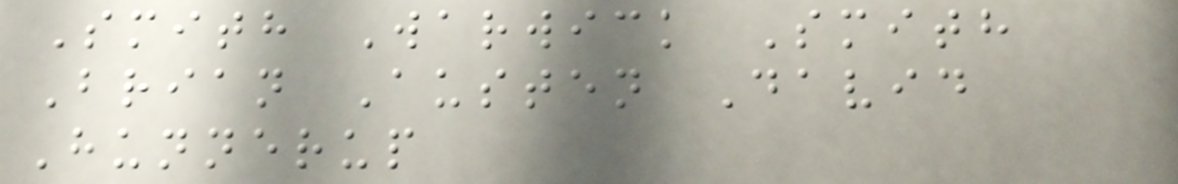Smith Warwick Smith
Brian Austen David
Hunnerup
